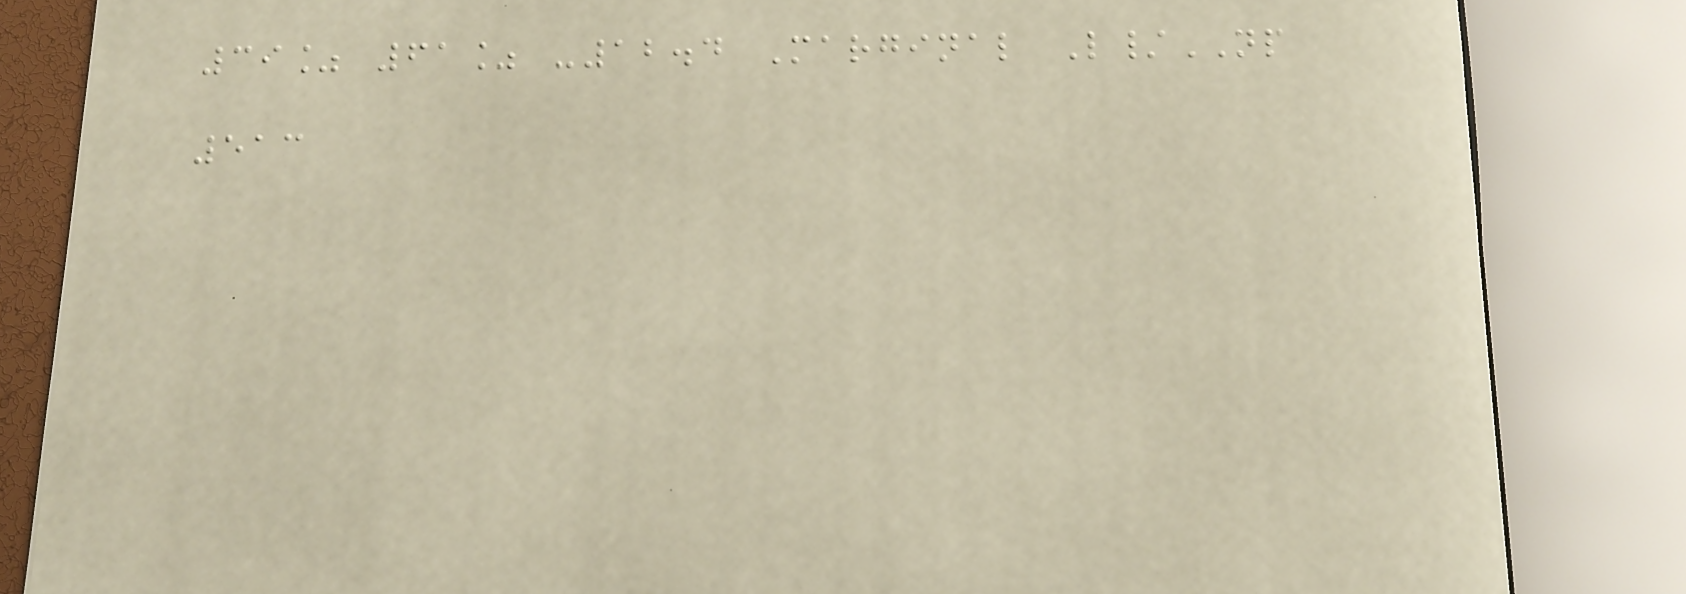39% 61% -12.4 Marginal L/NP
513
